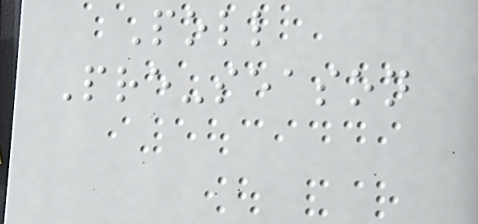Poll
Pre-season
